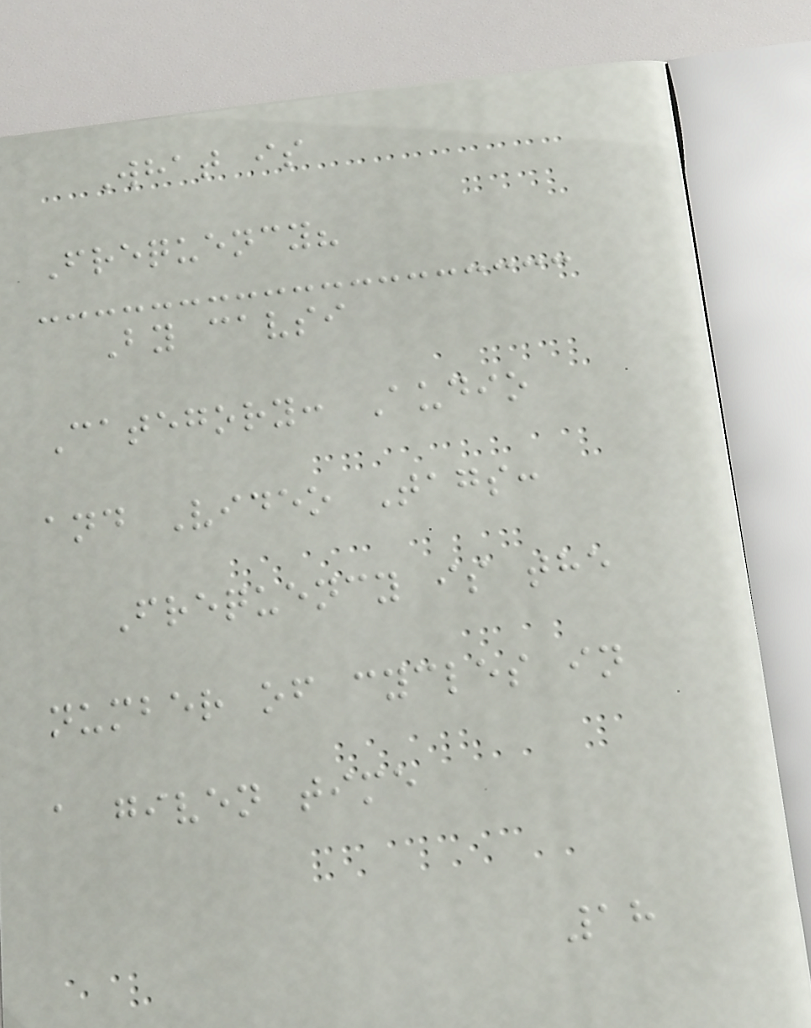What is
Frequency?
By cavsi
Category: Audio
and Video Tags:
Frequency is the
number of cycles in
a given time
18
